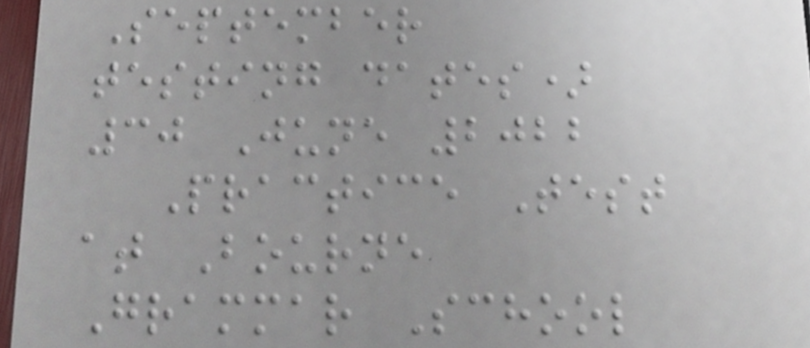September
testing dates)
30 June 2022
Practice Test
at Bourne
Grammar School
